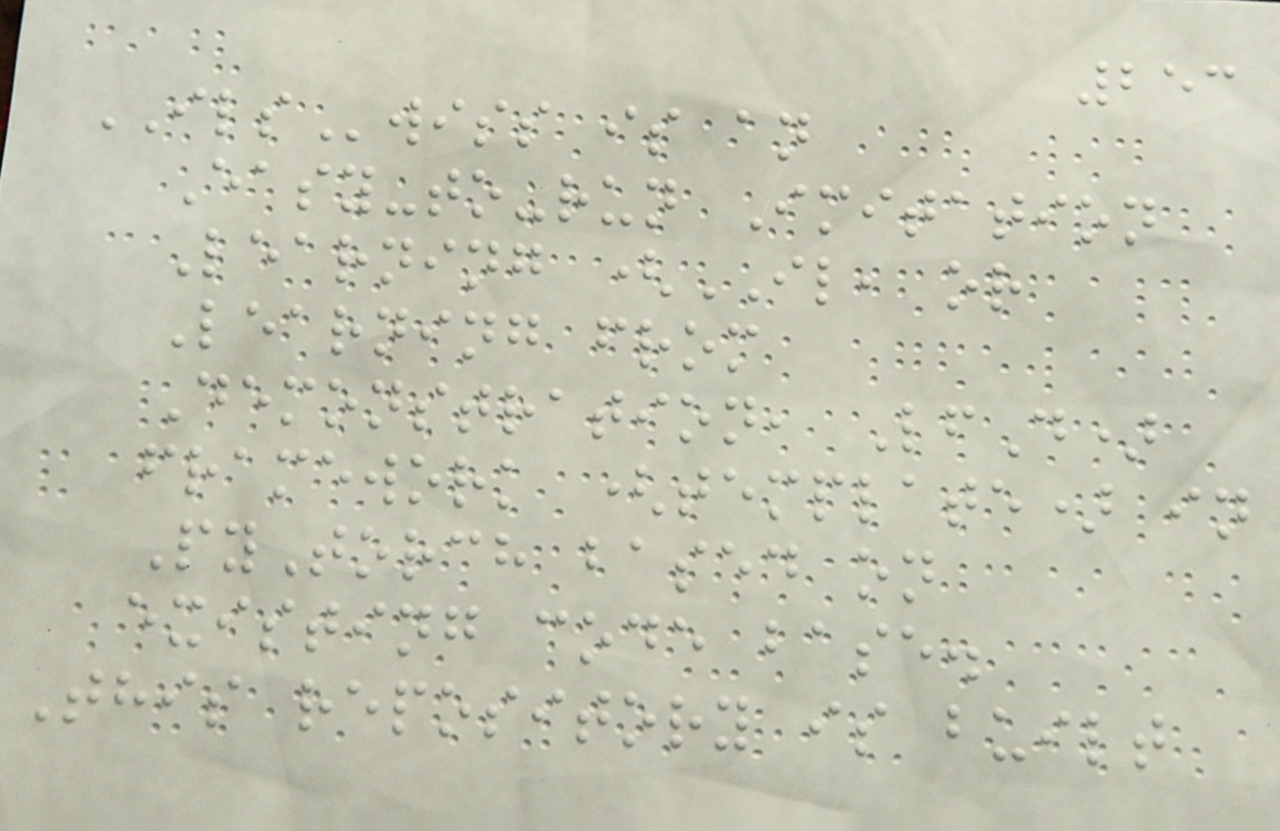253
ILSwiss is an
Easy-to-run Imitation
Learning (IL, or
Learning from
Demonstration, LfD)
framework (template) in
PyTorch based on
existing code base.
This repository is built
